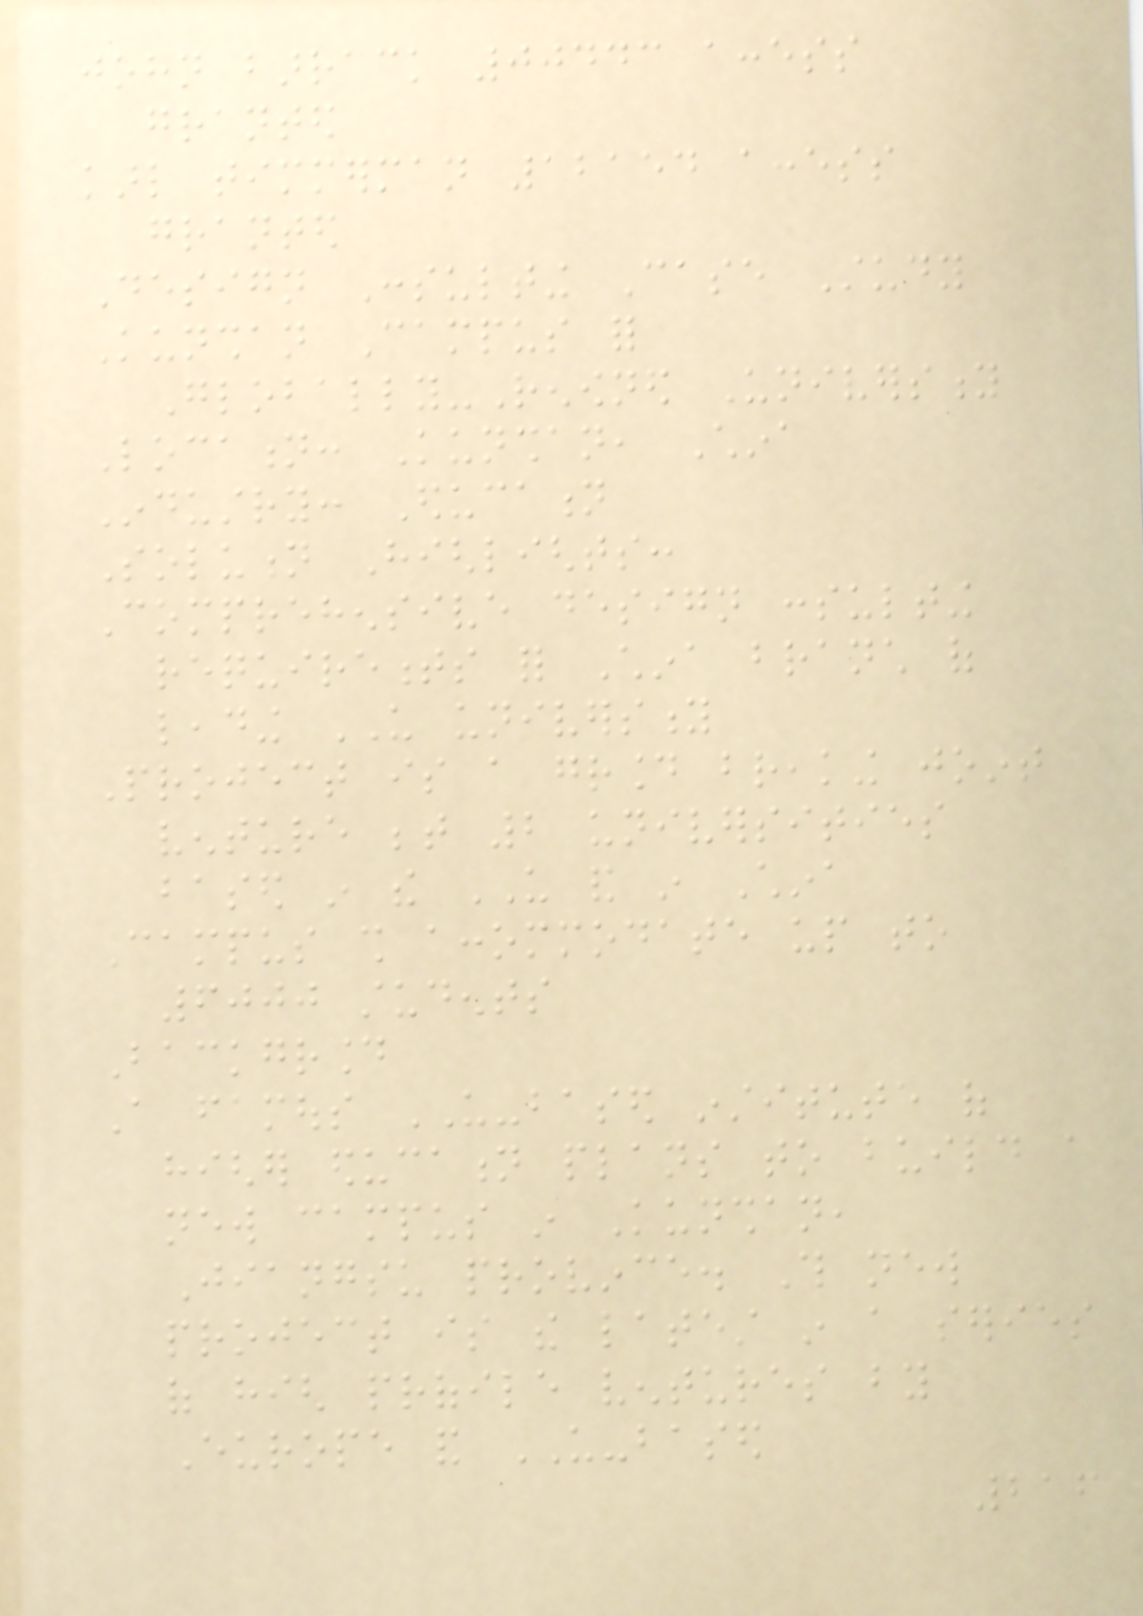john barrack 00443 access
granted
karl timmerman 12154 access
granted
Design Consulting Case Study
Kunshan Campus for
Globally-Renowned University
Location: Kunshan, China
Industry: Education
Solution Highlights:
Comprehensive design consulting
requirements for China branch of
leading US university
Project is a ground breaking joint
venture between 2 universities
based in the US and in China
Campus shall accommodate up to
6000 students
Background
A famous US-based institute of
higher education plans to build a
new campus in Kunshan,
Jiangsu province. This new
project is the latest in a series
of high profile ventures by
Europe and US-based
216
